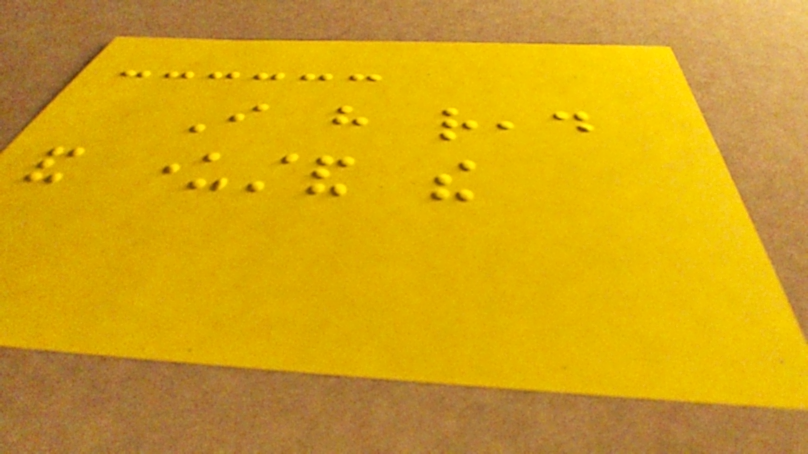I have read
and understand the
